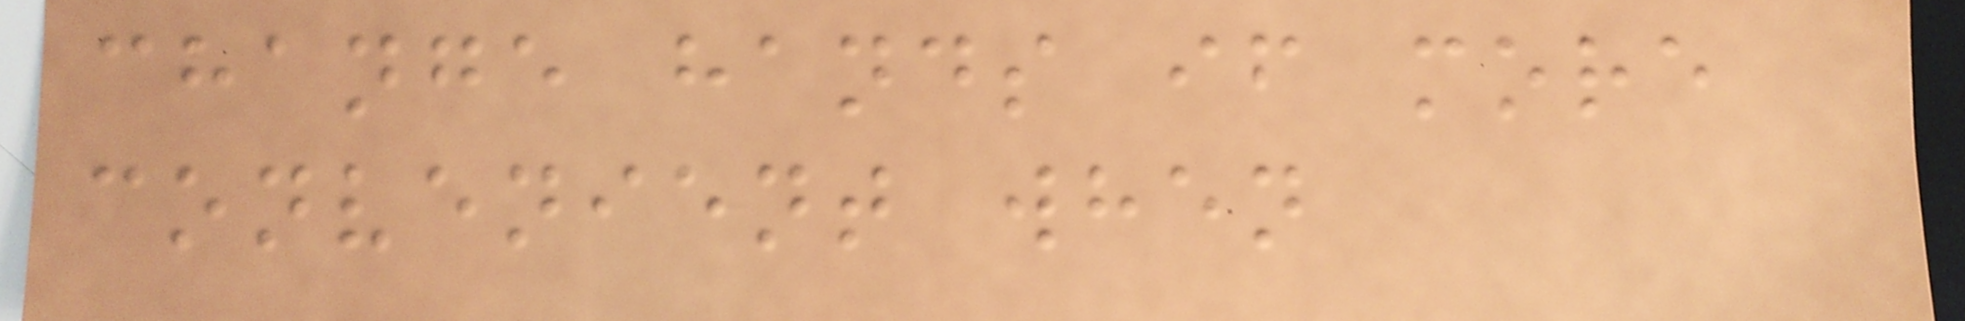change hands if more
convenient when
